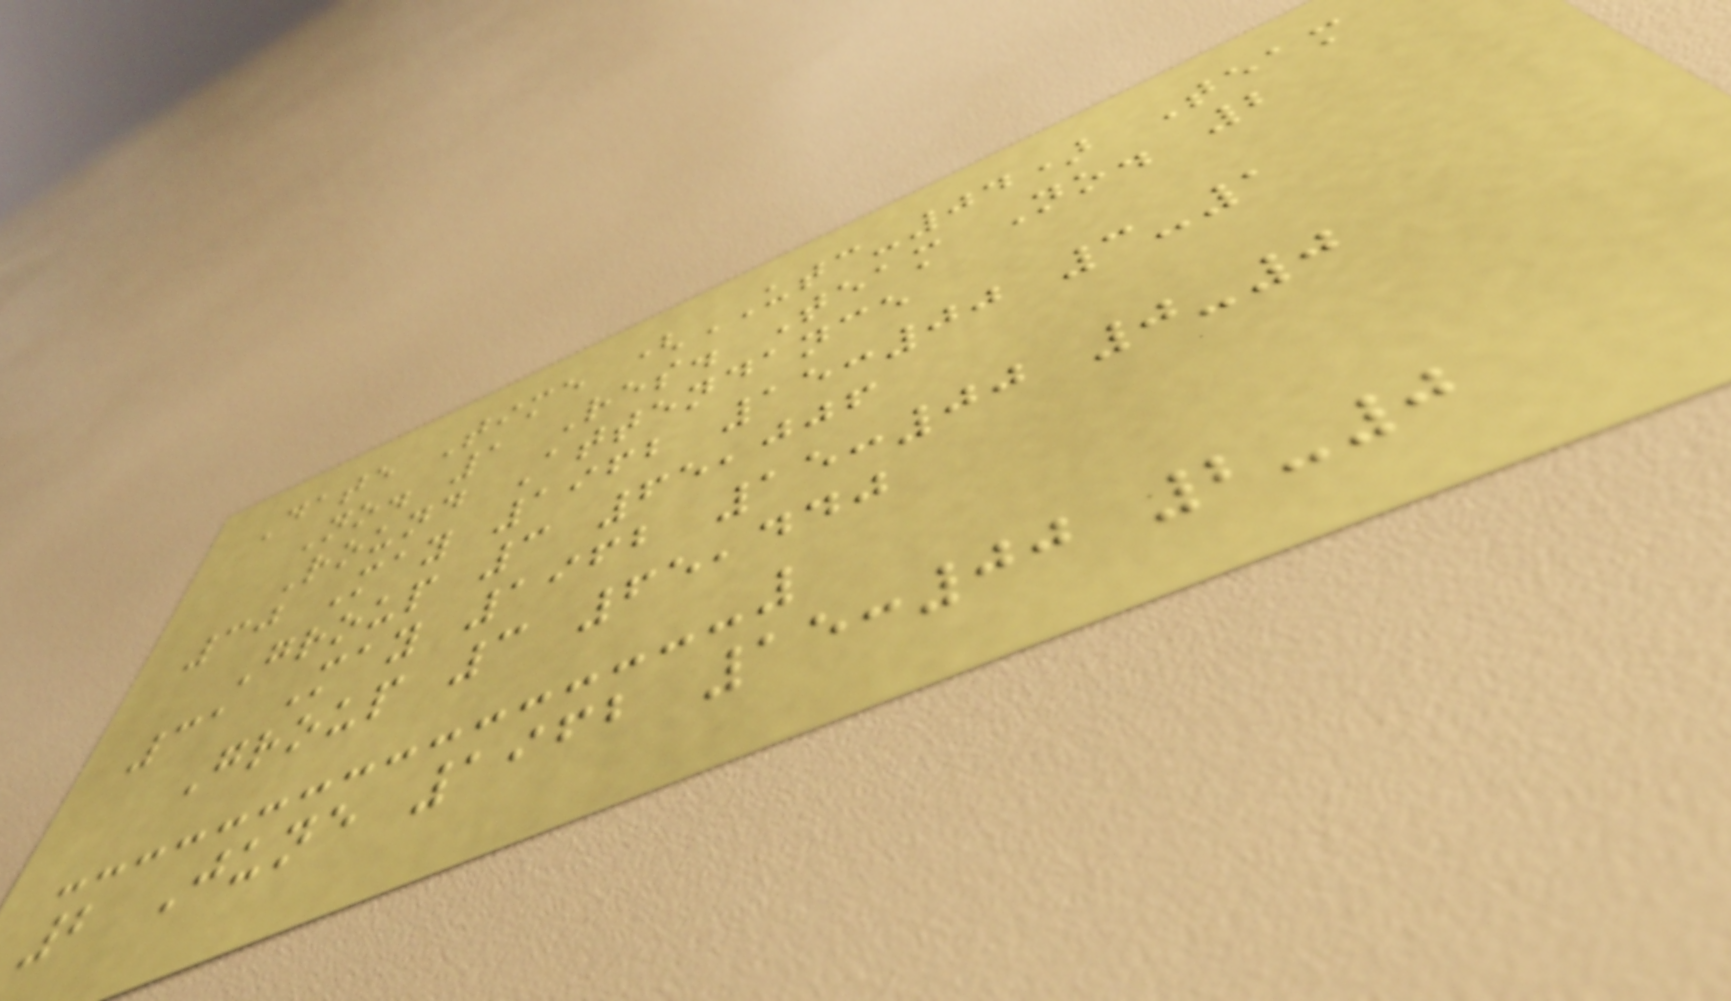Date Time (UTC-04) Team
No. 1 Res. Team No. 2
Round Attendance
30 May 1962 15:00 3-1
Group 3 65,006
31 May 1962 15:00 0-0
Group 3 65,440
2 June 1962 15:00 2-0
